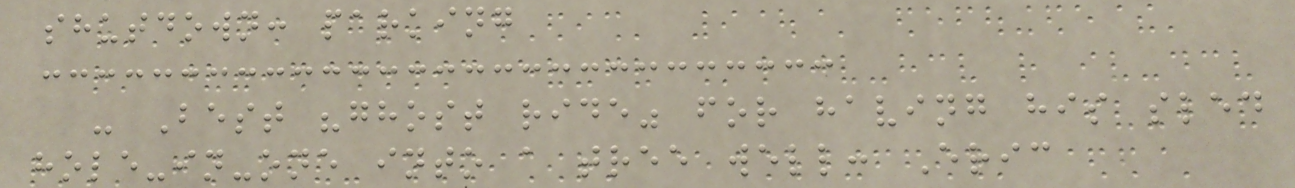shutdown: parking
- Best "ghost ride" for having his sled
hole-in-one into a tree well: Eric
